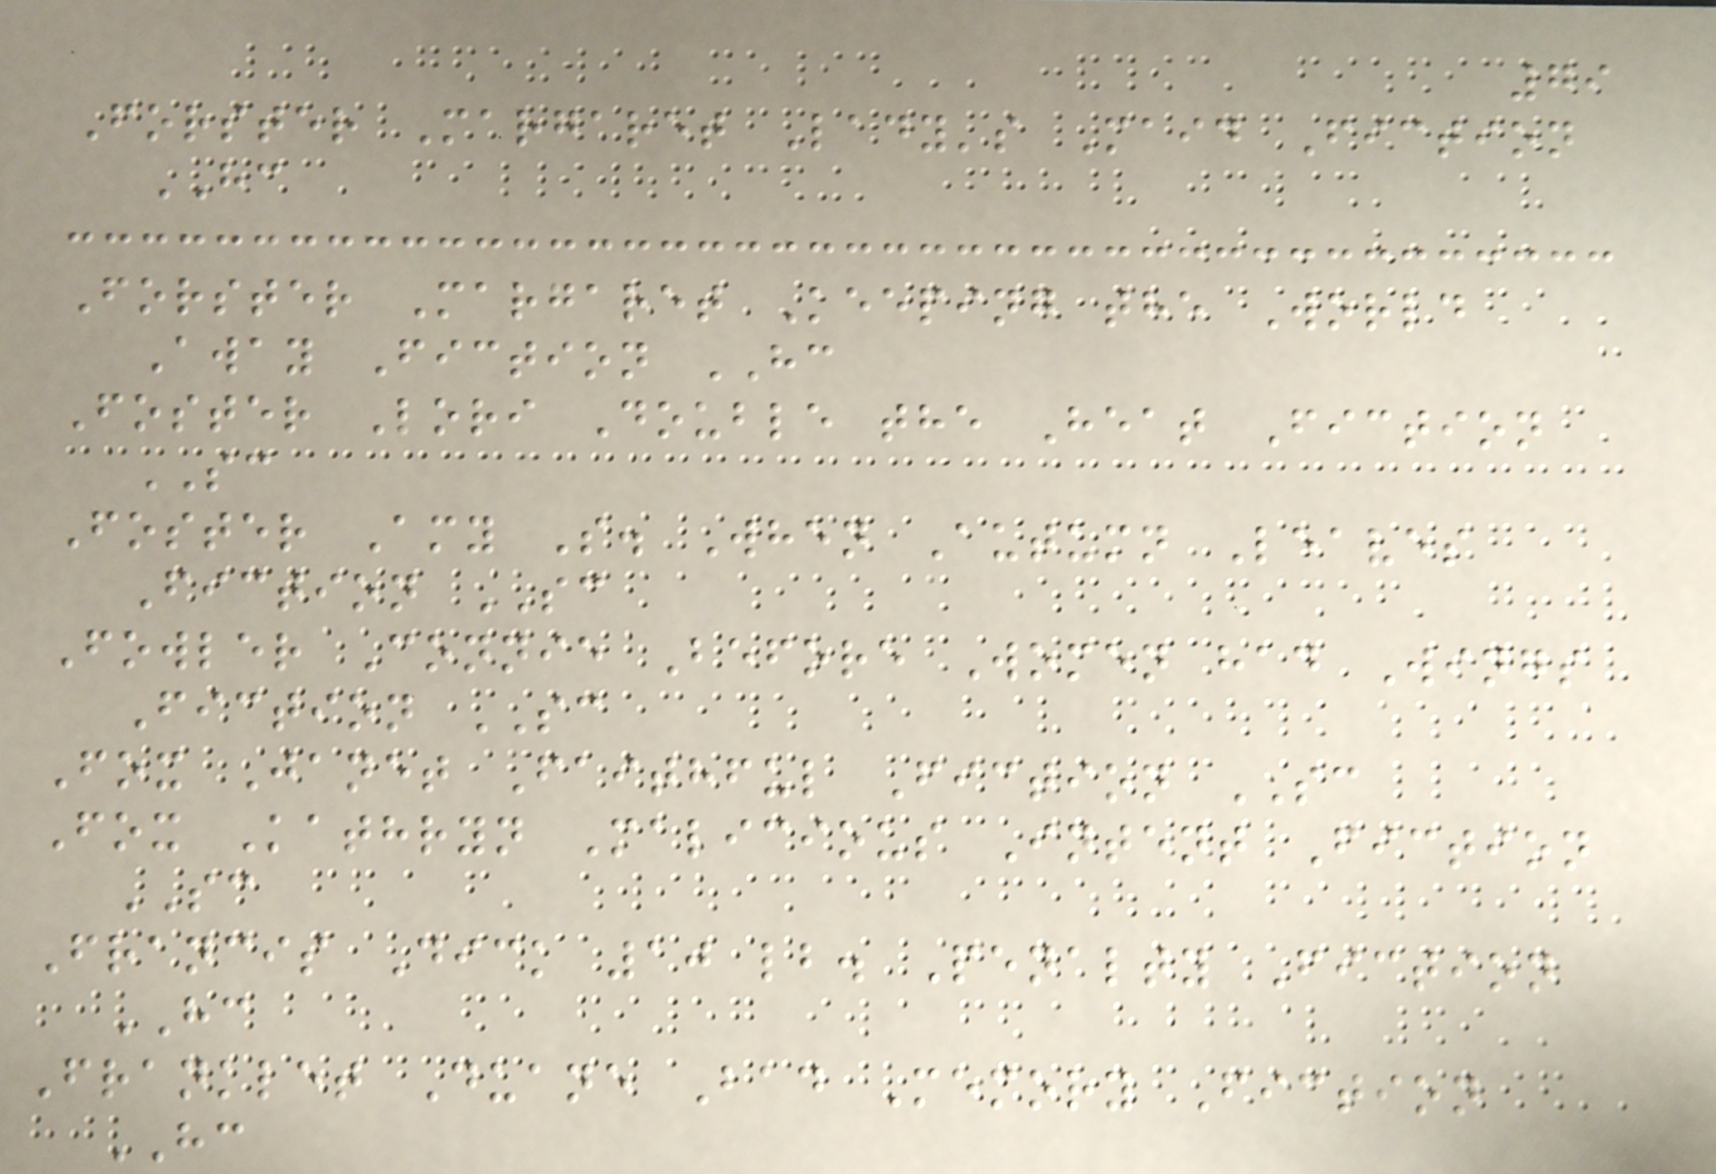79
Forster Margaret Lady's Maid Fiction
HC
Forster Margaret Keeping the World
Away Fiction HC
Foster Lori Double the Heat Fiction
SC
Foster Amy S. When Autumn Leaves
Fiction SC
Fowler Connie Before Women had Wings
Fiction SC
Fox Janet Faithful Fiction SC
Fox Kathryn Malicious Intent Fiction
SC
Francis Dick 10 lb. Penalty Fiction
HC
Franklet Duane Bad Memory Fiction
HC
